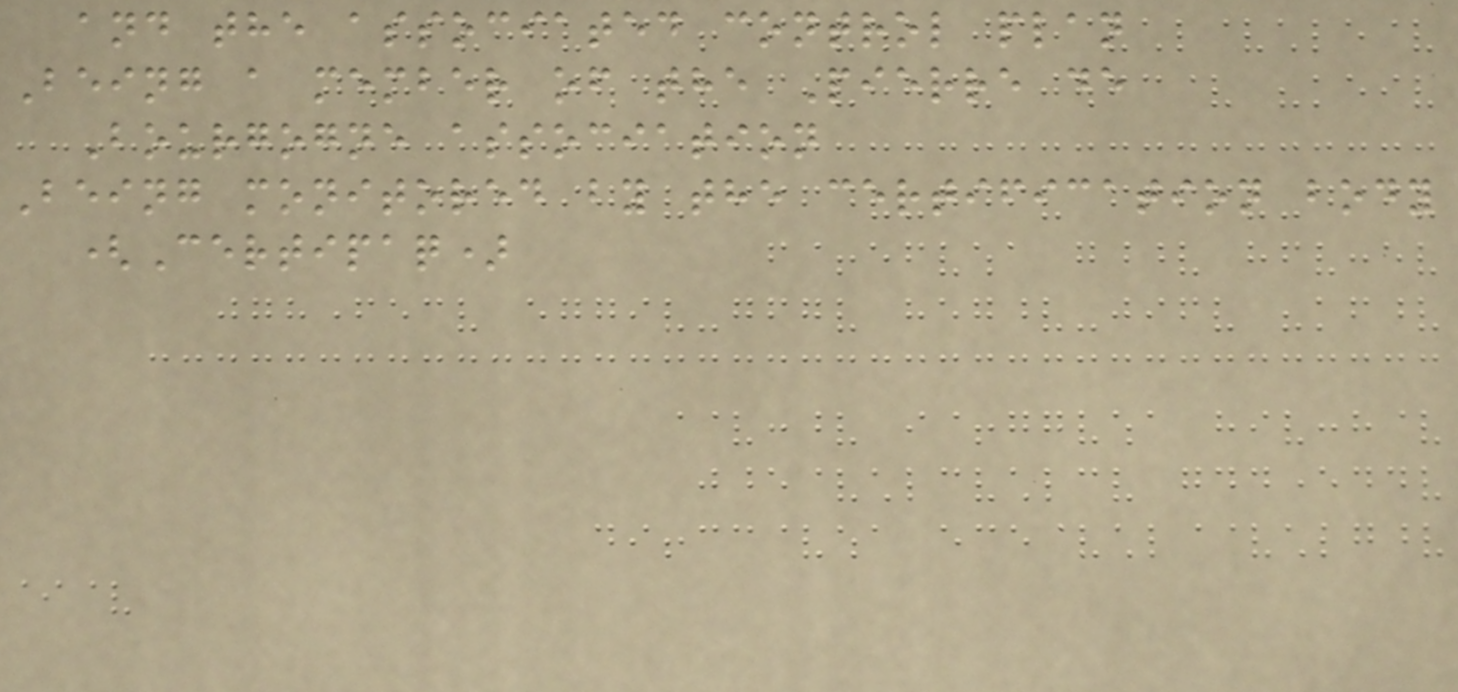and the associated control plan
Being a member of the Pierre de
Bourgogne association
Being monitored by the certification body
(Certipaq)
